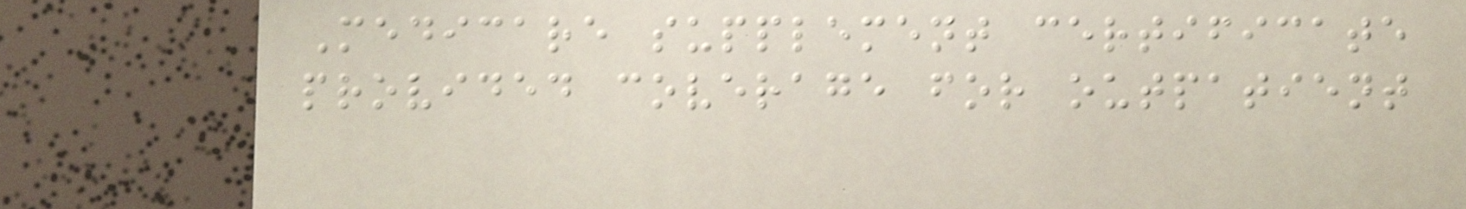Medicare supplement certificate
provided coverage for outpatient
